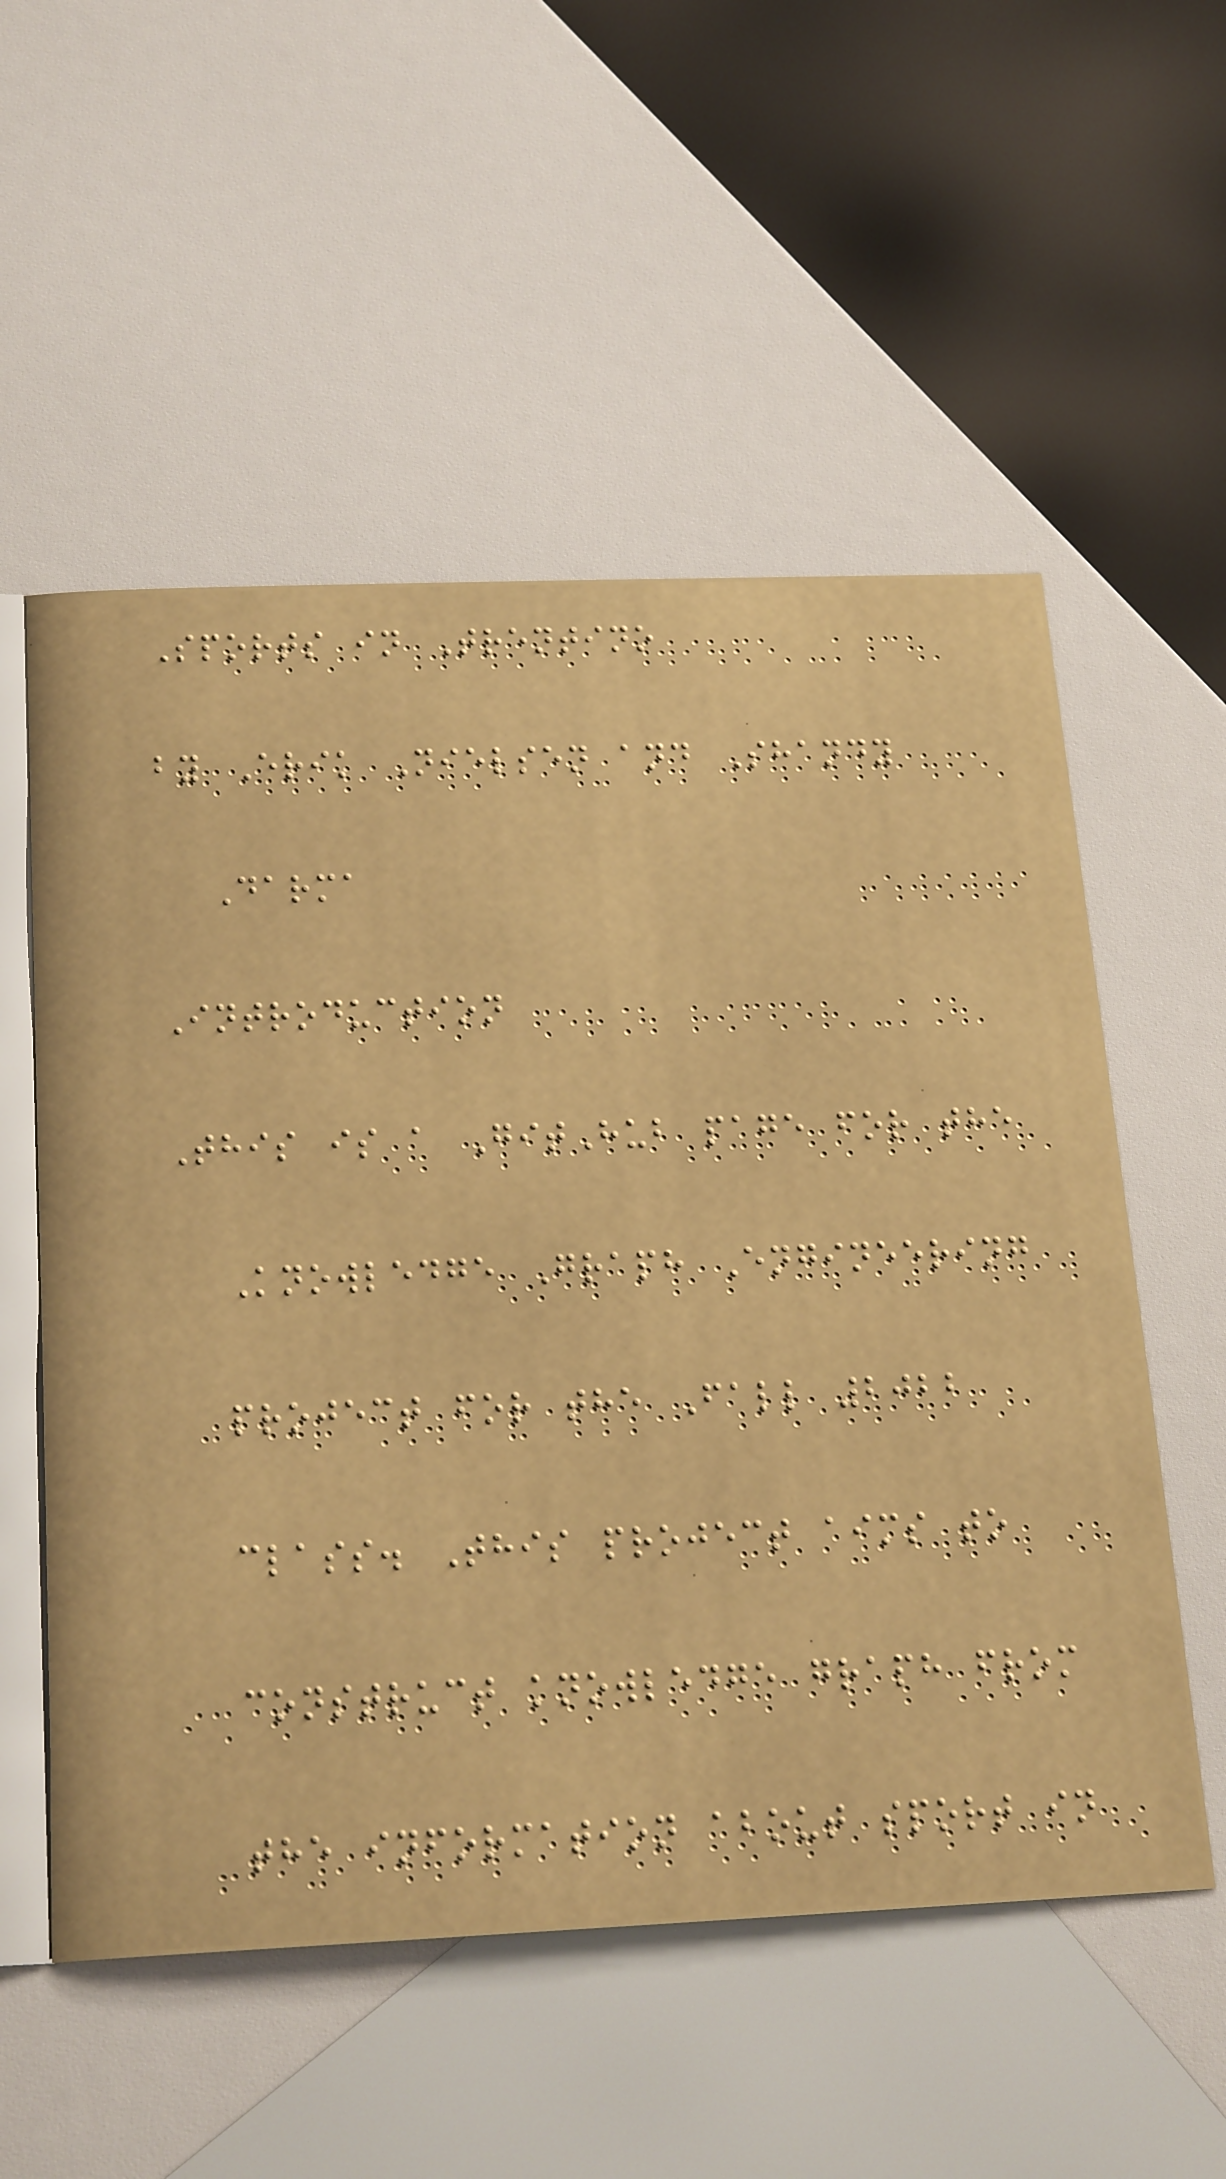Sports in Trentino
by Erik Nielsen and Shandy
Darma
Introduction
This is a GitHub page for the
Knowledge Graph Engineering
project for the Fall 2022
class. This project aims to
construct knowledge graph from
the information about sport in
